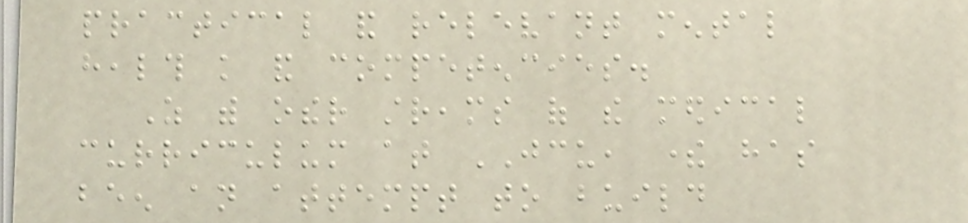practical and relevant mental
health knowledge and competencies.
As with other streams of the medical
curriculum at JCU, there has
been an attempt to build
